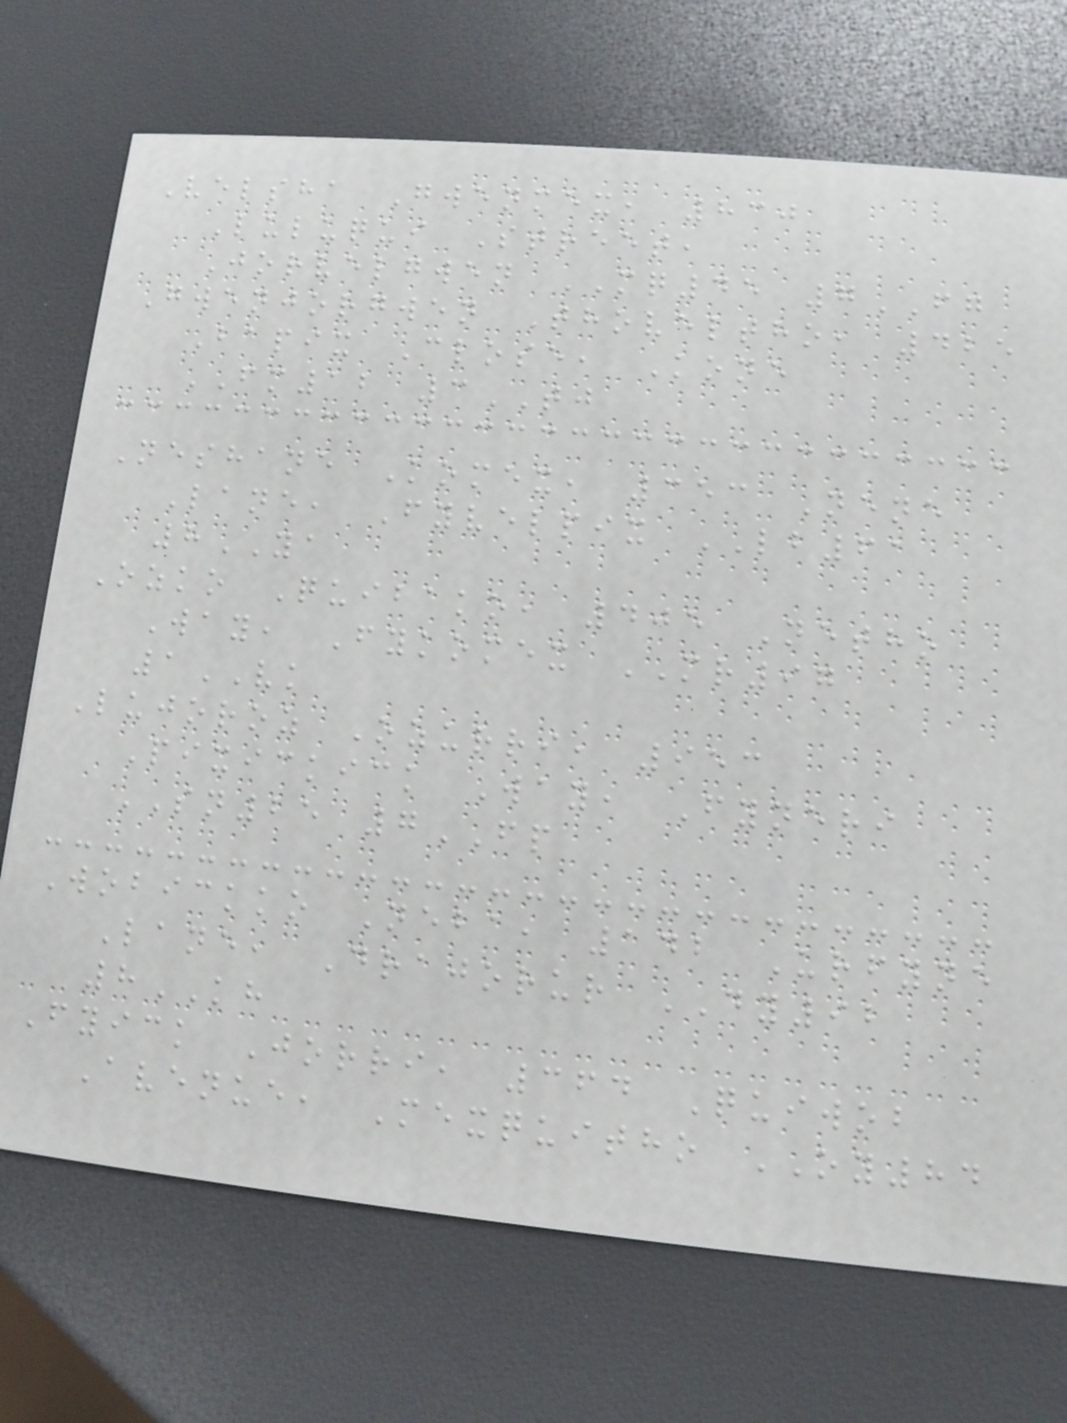Velsha Gwenmex, 830
Luluqui Street,
Jorvelgwen MQ45 7FG
Gwenjorgwen Thoveltho, 425
Bapix Close, Kone
FM12 3TJ
Neshane Komex, 353 Nene
Lane, Fyvelpix LB61
8YA
Ozko Quibako, 405 Netho
Way, Fykomex MR97
1VK
Lujoroz Ozurri, 953
Pixickick Way, Fyneri
SN25 7FP
Wobickko Neba, 142 Urfyne
Lane, Drajorur DY92
8KH
Fyick Jorri, 364 Quiwob
Avenue, Mexquitho OY84
